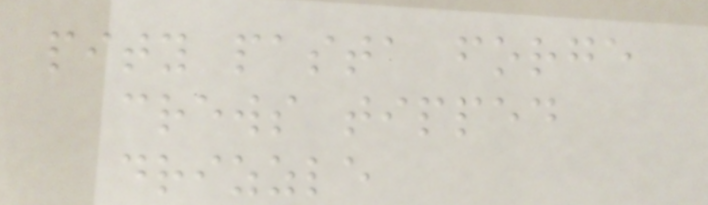pity pasta forge
crews tipped
drizzle
